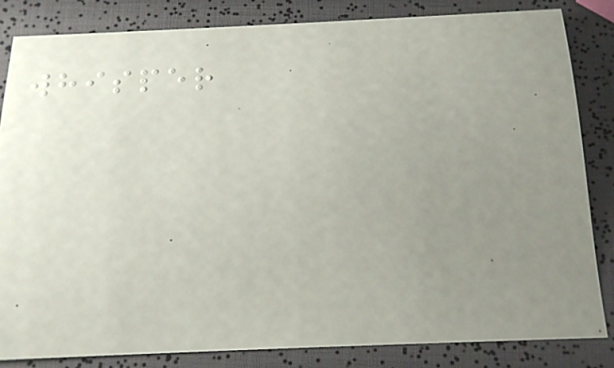whisper
